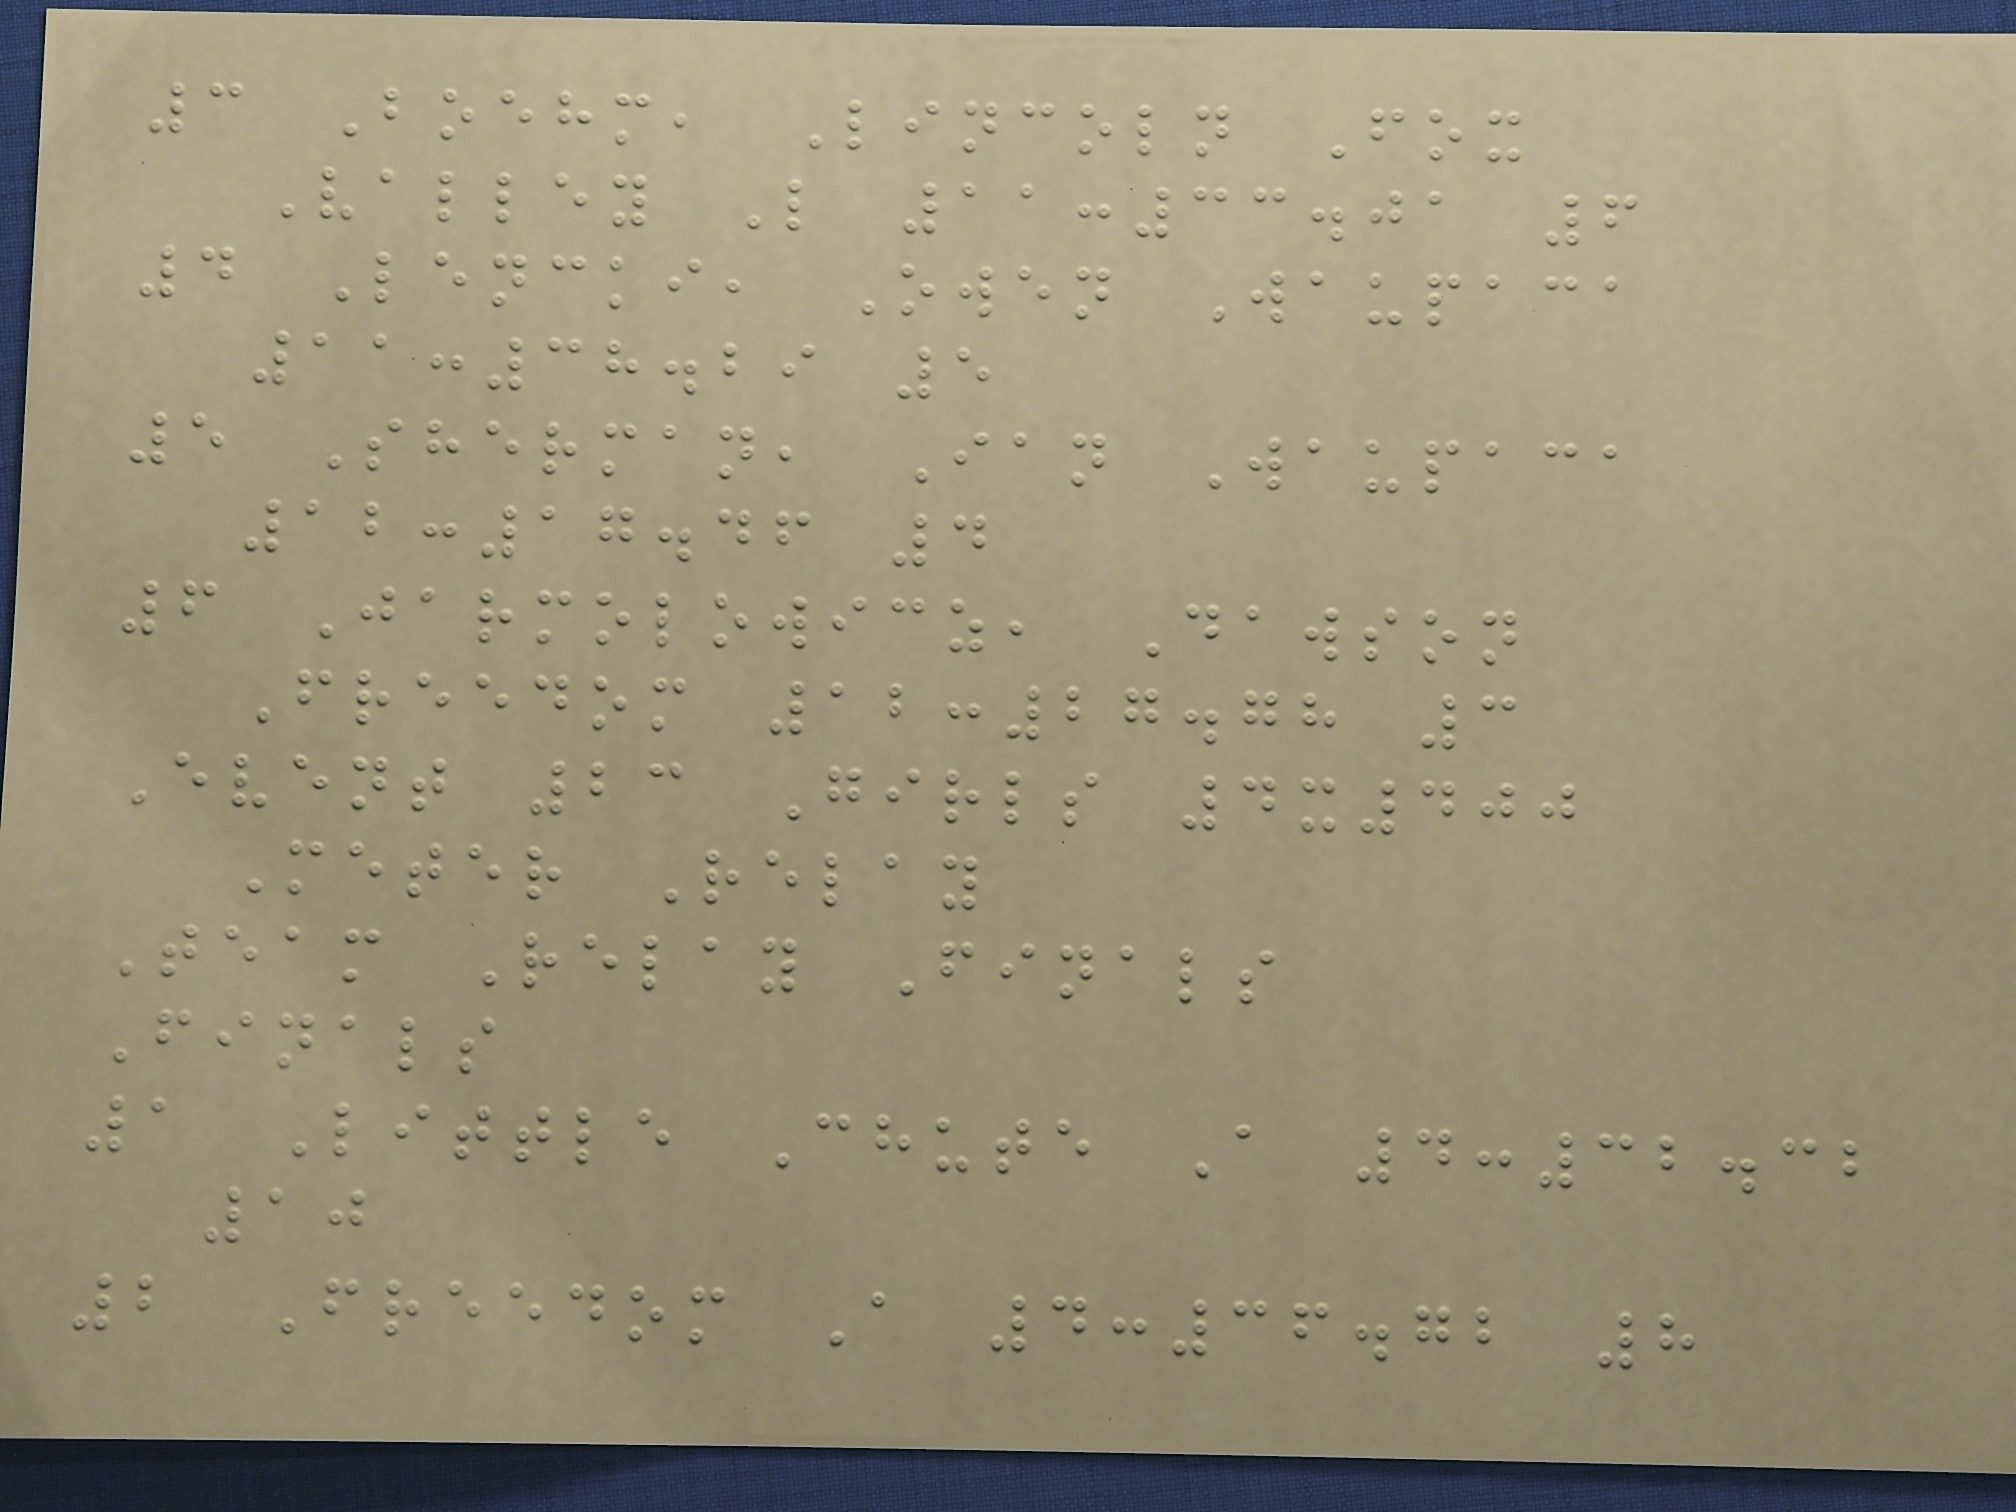3 Boehm, Lincoln Fox
Valley L 11:33.01 6
4 Lencki, Owen Waupaca
11:38.29 5
5 Sherman, Ian Waupaca
12:17.46 4
6 Jarmolowicz, Dawson
Freedom 12:27.78 3
Event 23 Girls 4x400
Meter Relay
Team Relay Finals
Finals
1 Little Chute A 4:32.32
10
2 Freedom A 4:36.72 8
